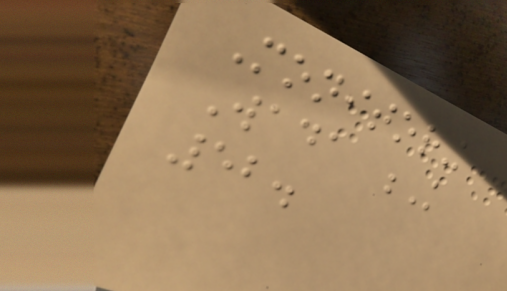Monitoring
Wada K
52.
